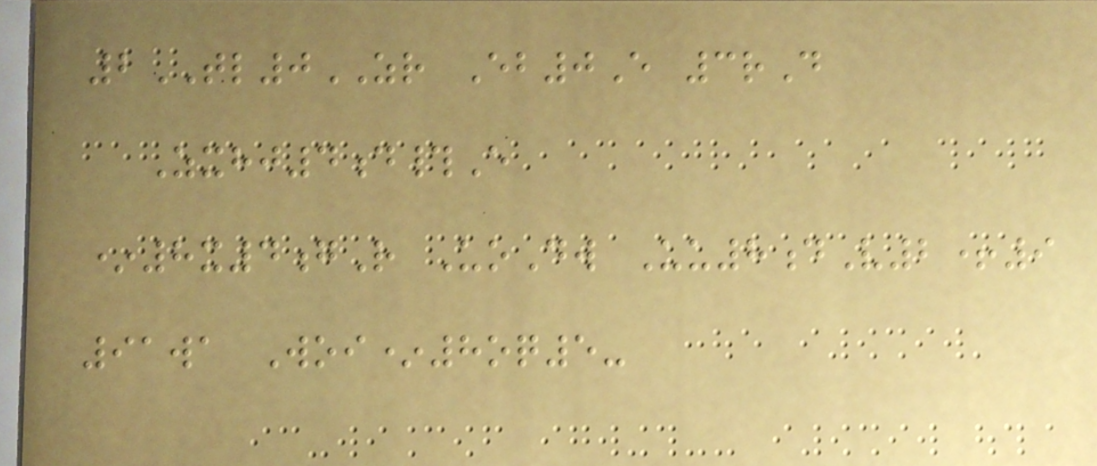2TL0ZR Eb0E 3rD
Zxhj4d#E
*8x4gR UoDw Uu8dV2+9
91wa Woi*8oq5-
